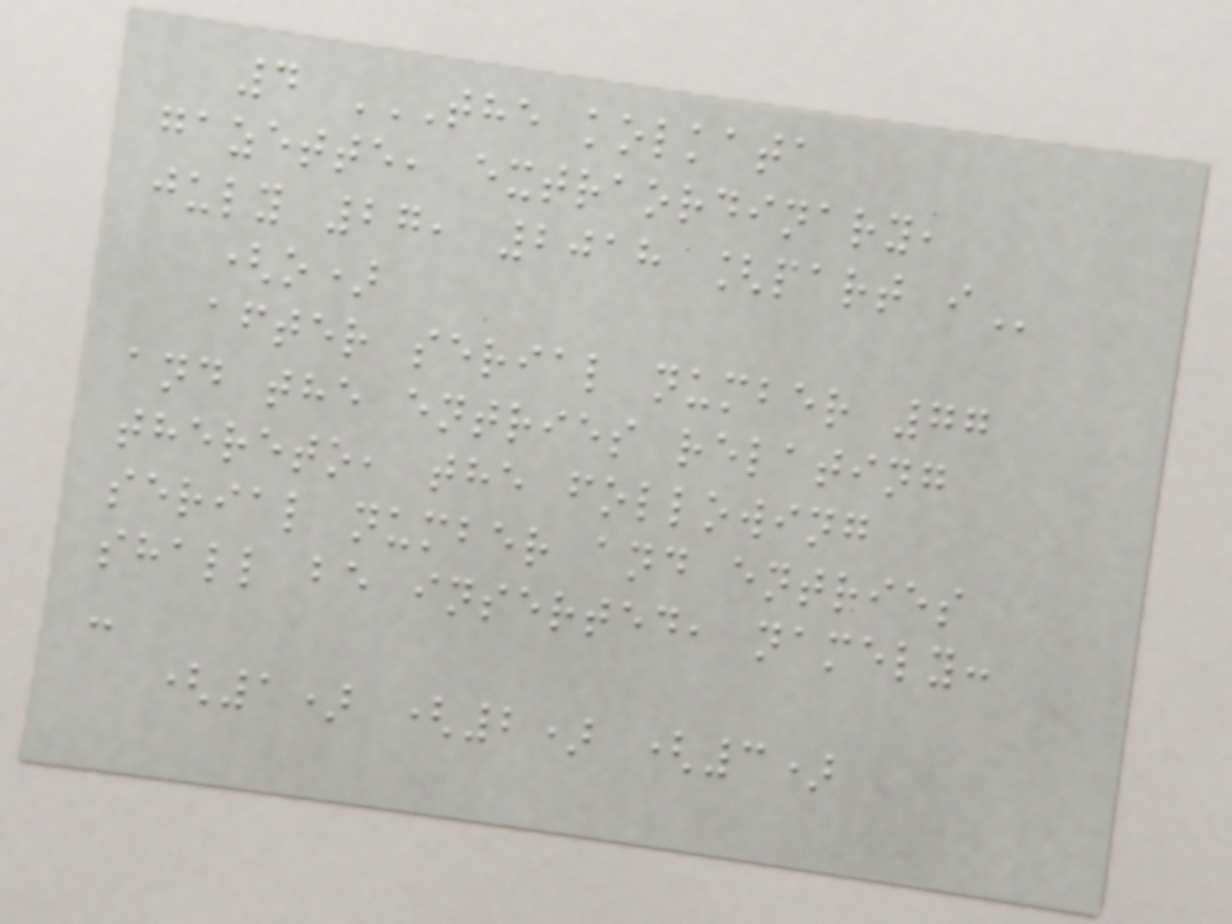4 THE KOLKATA
GAZETTE, EXTRAORDINARY,
JULY 27, 2018 [PART I
(o)
after serial number 77
and the entries relating
thereto, the following
serial number and entries
shall be inserted, namely:
-
(1) (2) (3)
